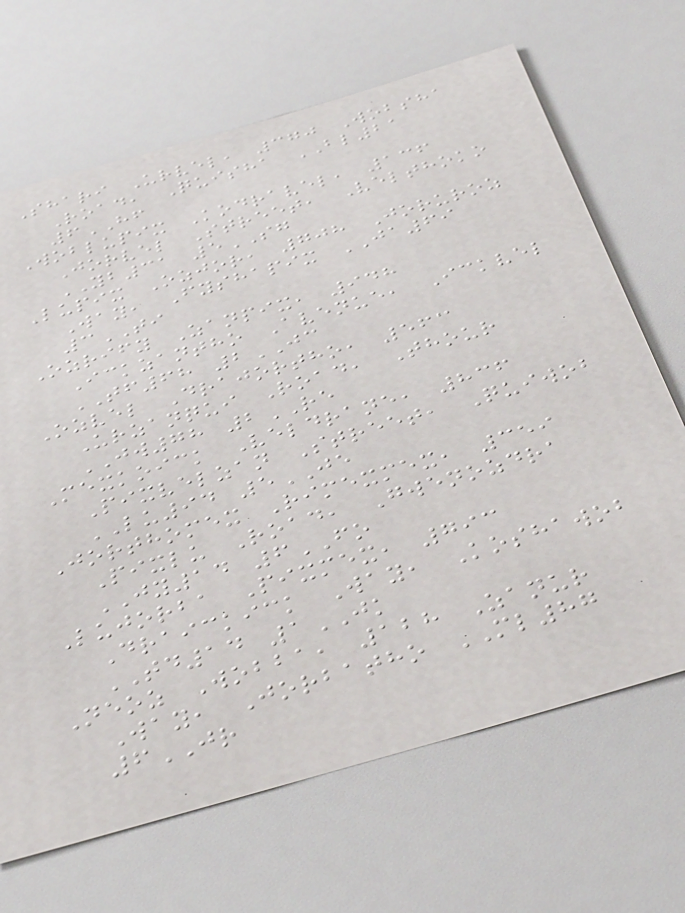Shari Urvel, 370 Wobsha
Road, Quisha BL21
6HF
Woblupix Kodravel, 136
Jorvel Street, Velthoko
YB31 5SG
Lupix Ozjor, 708 Joruroz
Way, Fyshapix JA69
3TI
Ozrify Zanpix, 948
Ickzantho Avenue, Ickvel
TF68 2JC
Ozvel Drajortho, 563
Urzanqui Road, Thour
JW78 2RE
Mexkoick Veldrane, 836
Pixvelzan Street, Quiwob
LU94 5JE
Jorthomex Rimexmex, 359
Pixlu Road, Gwenozdra
JY14 6FO
Lujorba Pixmex, 793
Draickick Way, Koshawob
TD14 1JK
Neoz Wobba, 128 Zanur
Way, Jorbatho ML87
6JR
